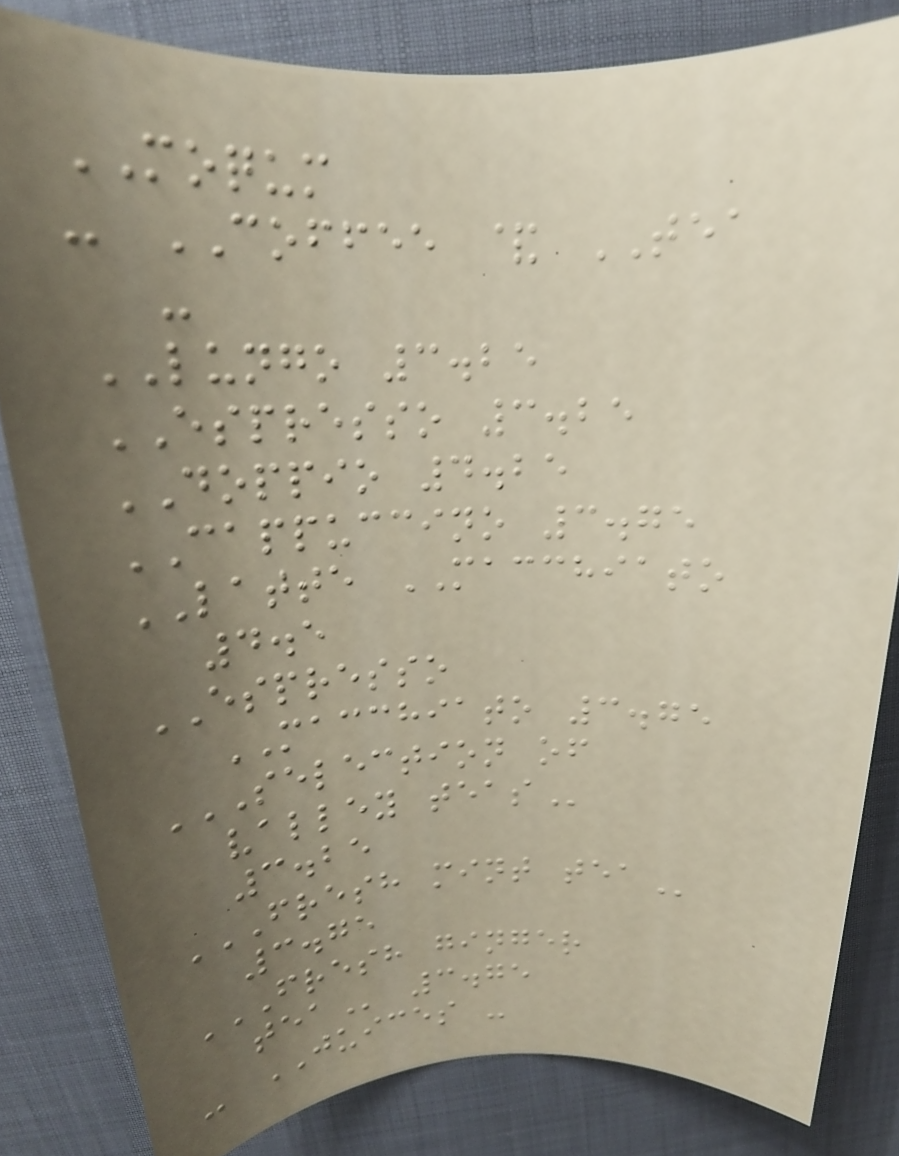MOQUM
- COFFEE & TEA
-
LUNGO 3.25
ESPRESSO 3.25
DOPPIO 4.25
CAPPUCCINO 3.75
LATTE MACCHIATO
4.5
ESPRESSO
MACCHIATO 3.75
SELECTION OF
VALLEY TEAS
3.25
FRESH MINT TEA
3.75
FRESH GINGER
TEA 3.75
- JUICES -
